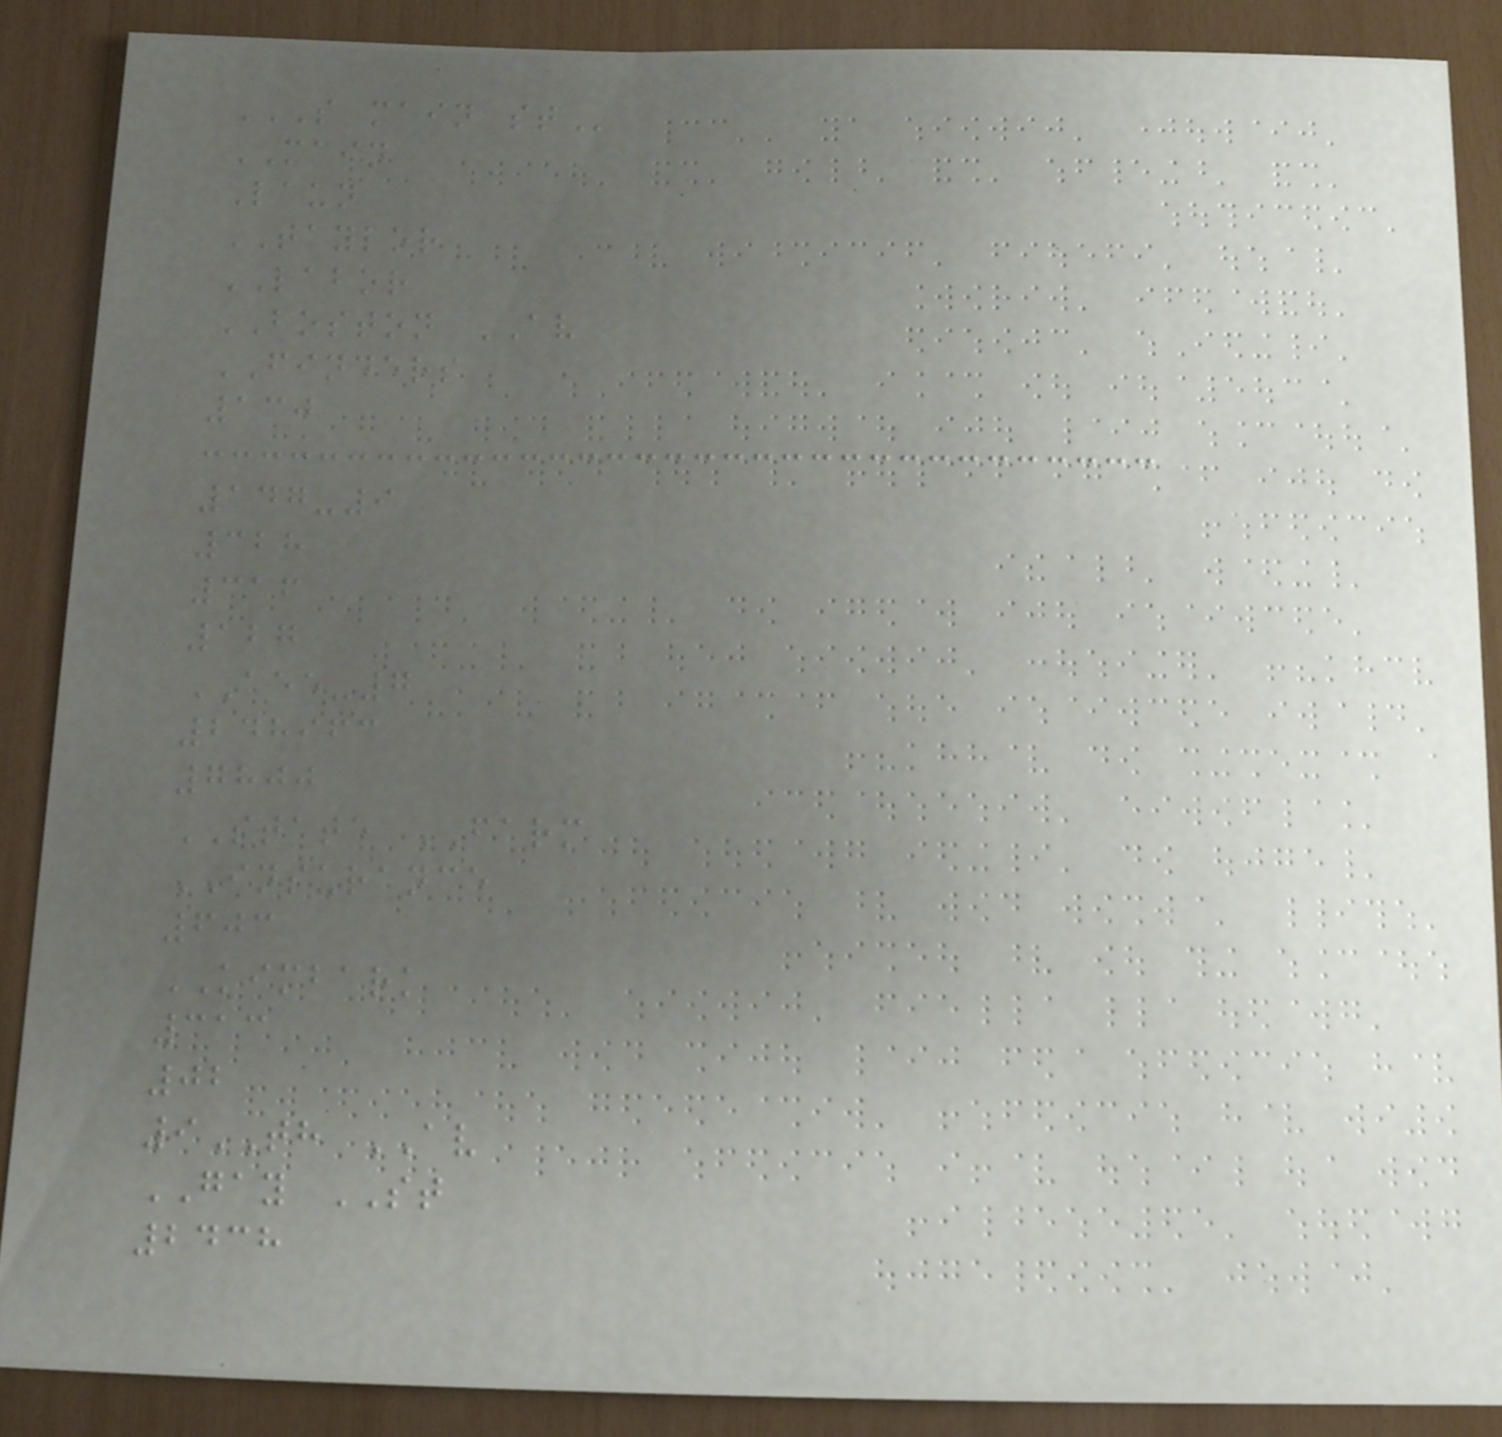S MAIN ST
MAIN
Laun
TAYLOR
LABOR
BOSTON AV
FINDERS
130
147-9
328
316
127
AEE-7
248963
7800
STATE FARM
INSURANCE
603
KIMBARK
313
02
9TH AV
GAY ST
2438
